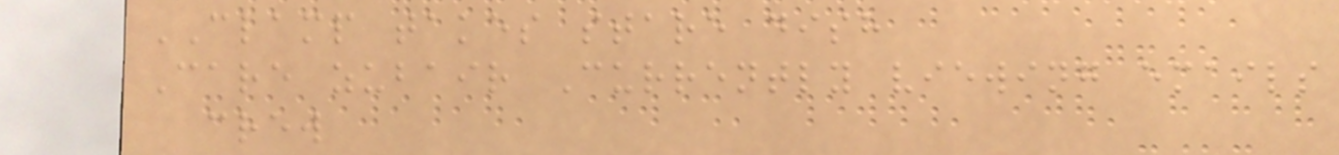CLAMP takes stare dish
Care zubair Currently viewing emails
crew
